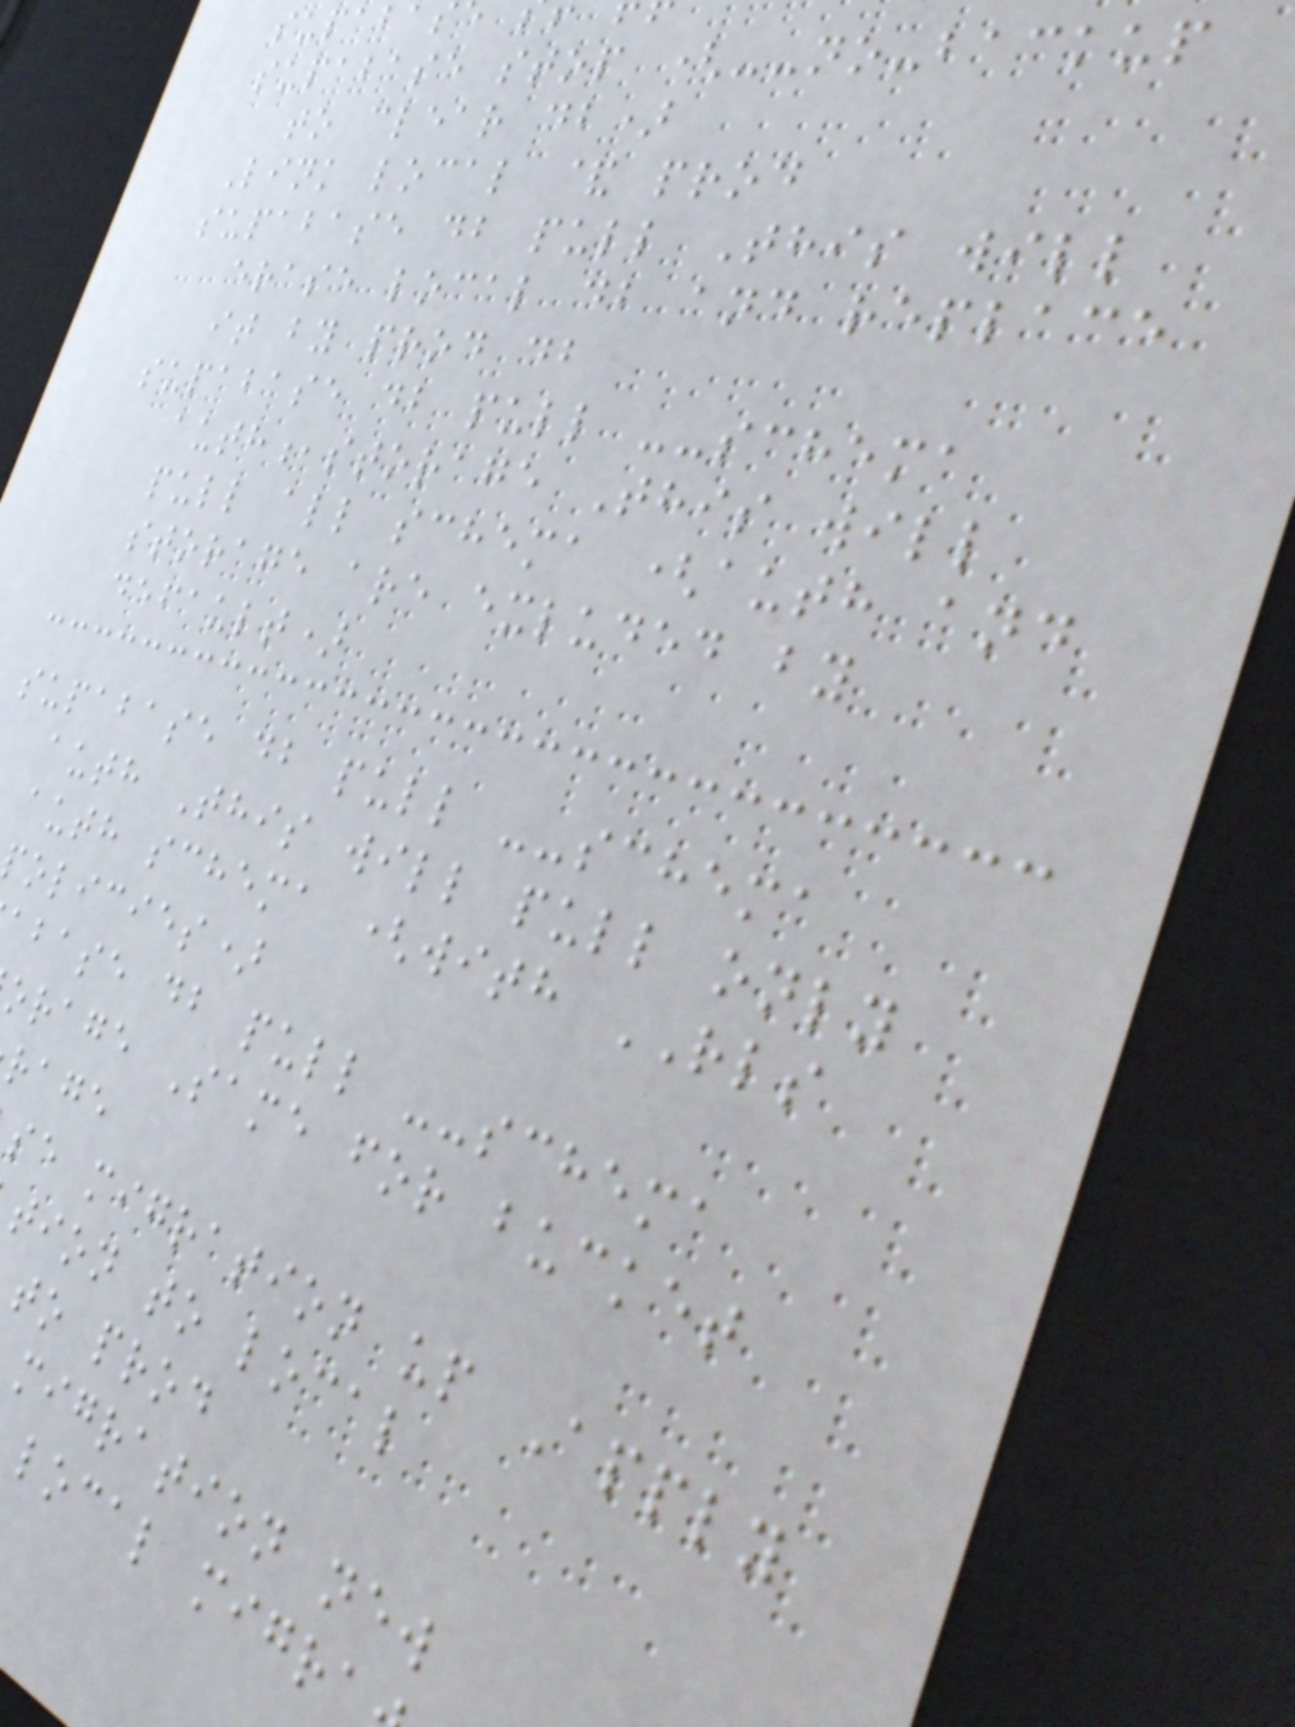supabas
supabase stop (--no-backup
to clear db)
Link local & prod
supabase db pull This will
erase local db and replace
it by prod db
supabase db pull --schema
auth,storage This will
pull all schema (auth and
storage are exluded by
default)
supabase db pull --schema
auth This will pull only
auth schema (with RLS
olicies)
abase db pull --schema
orage Same for bucket
rage
se migration up Apply
tion to local
to prod
migration new
local migra
